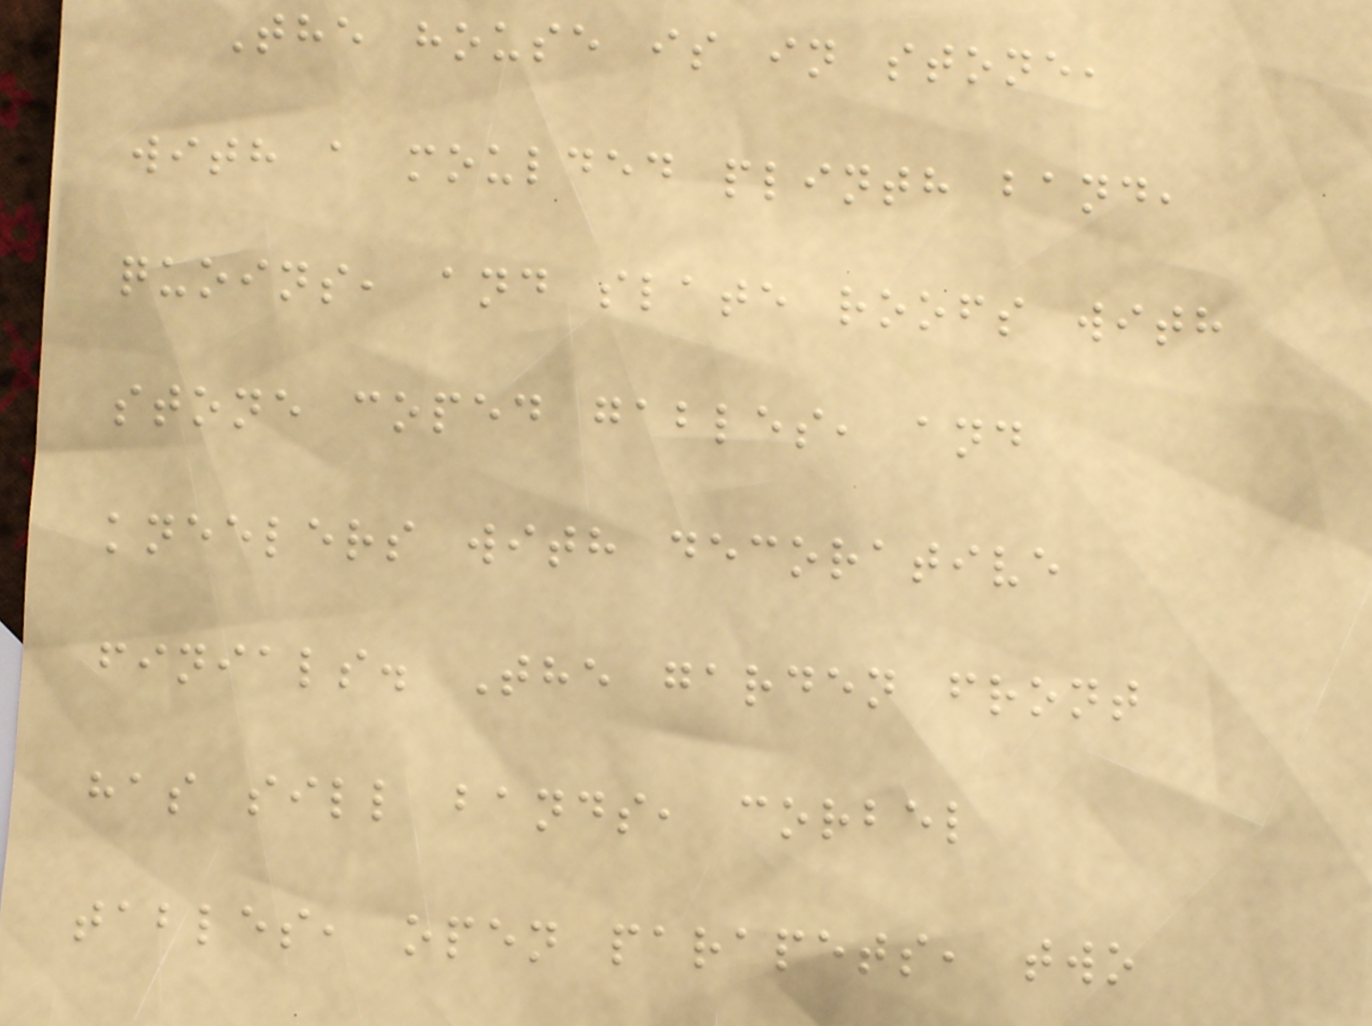The house is in stone,
with a moulded plinth band,
quoins, and slate roofs with
stone coped gables, and
kneelers with decorative
finials. The garden front
has sill bands, corbel
tables, open parapets, two
